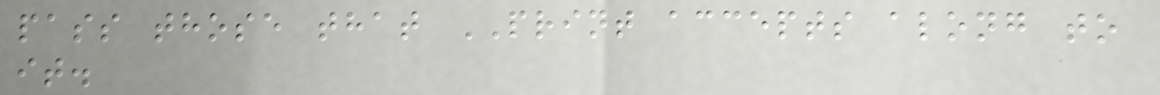pass those that PRINT accepts along to
it.
